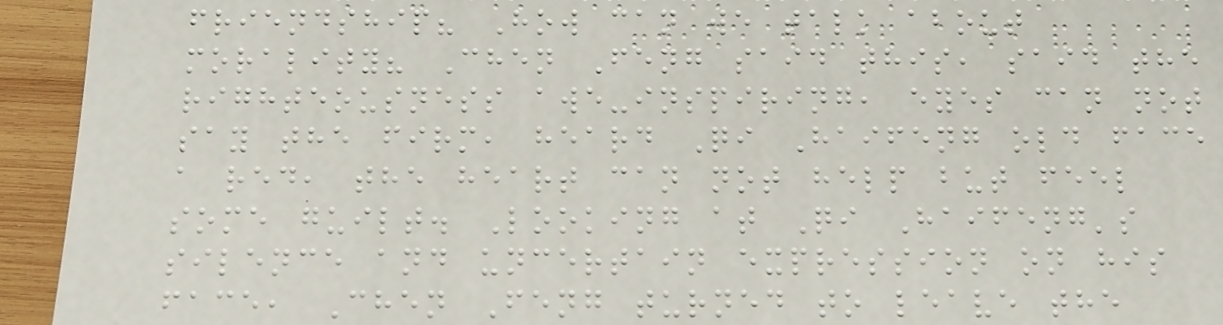friendship? How can we talk about
morality? Chen Feng said this, said the
righteousness awe-inspiring, eyes can not
say the firm, heard Qi Haifeng old face
a red, the heart can not help but feel
some guilt. Looking at Qi Haifeng's
silence and uncertain expression on his
face, Chen Feng turned to leave the
